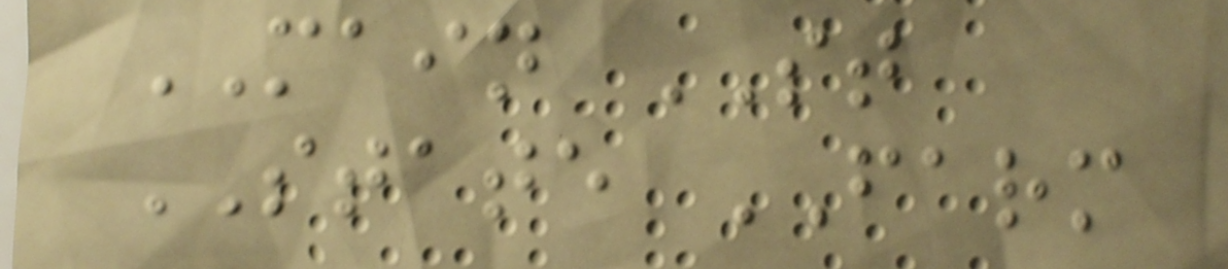MAIN ST
STATE FARM
